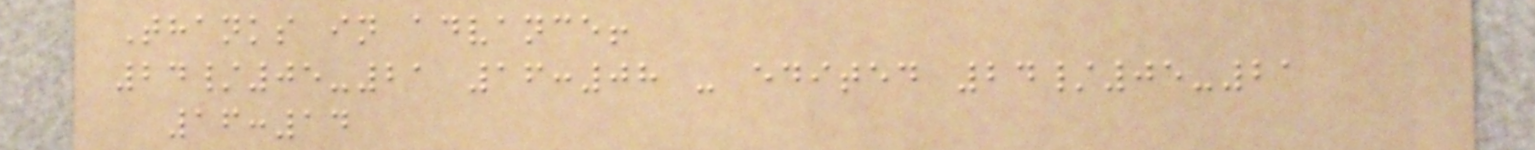Thanks in advance!
24/05-21 16:08 - edited 24/05-21
16:14
